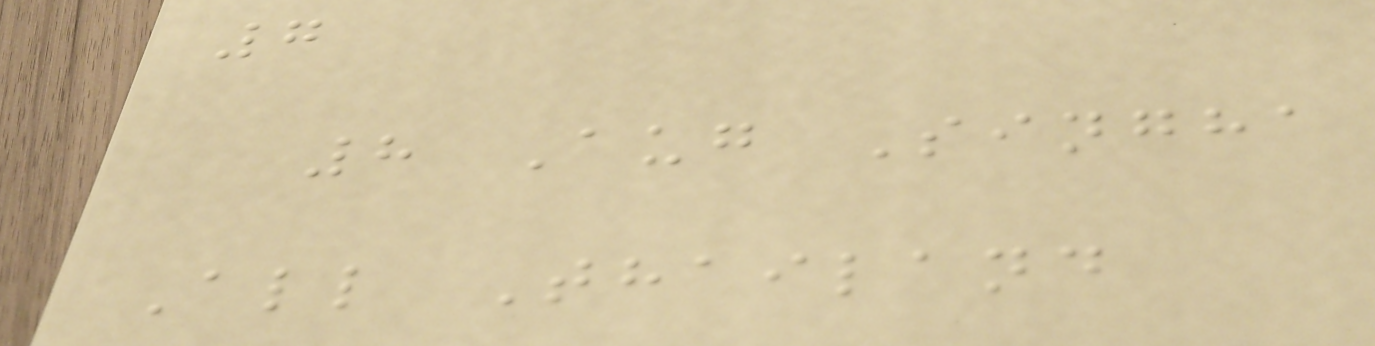7
8 Aug Singha
All Thailand
